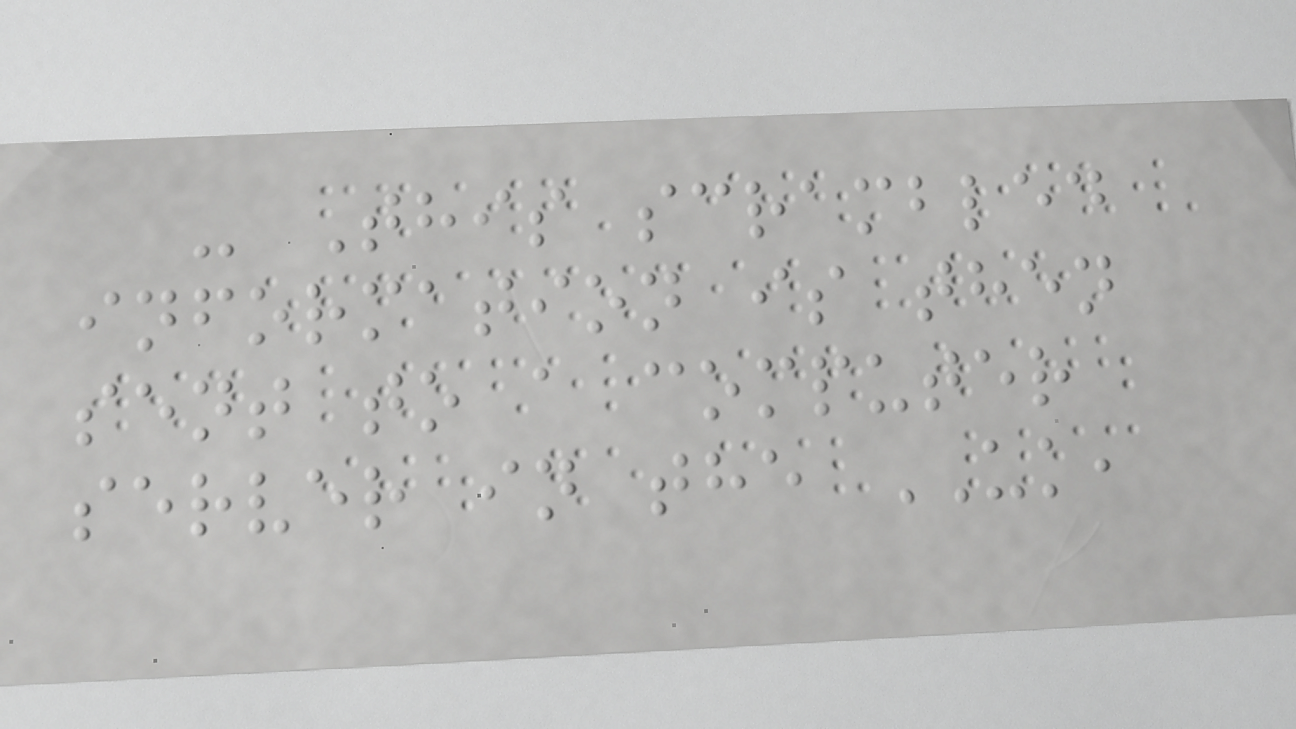- This scrambled
information is then
sent to a computer
server in the UK,
